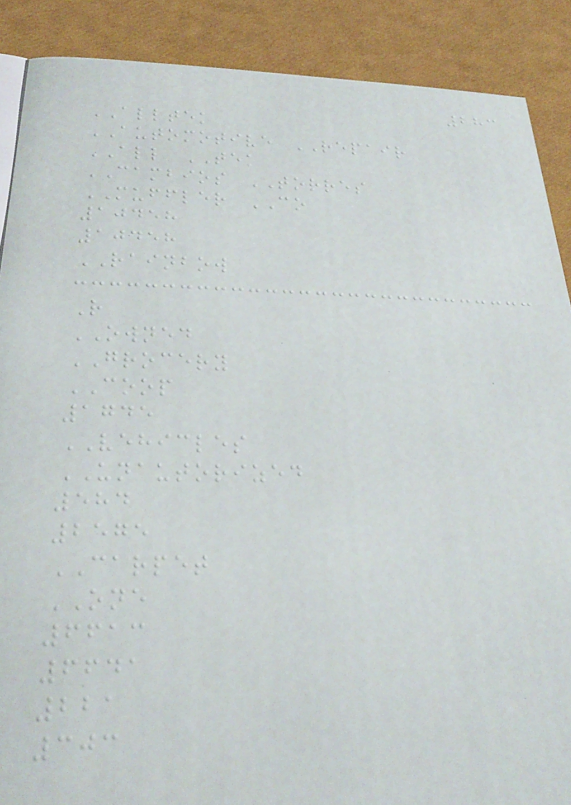283
ALLTEK
AUTOMOTIVE REPAIR
ALL TEK
CAMBIOS TORRES
MUFFLER CO
10458
10458
RAINBOW
R
OWNED
GROCERY
COOP
1745
VEHICLES
UNAUTORIZED
584
2575
CARPET
ONE
6613
6641
221
303
